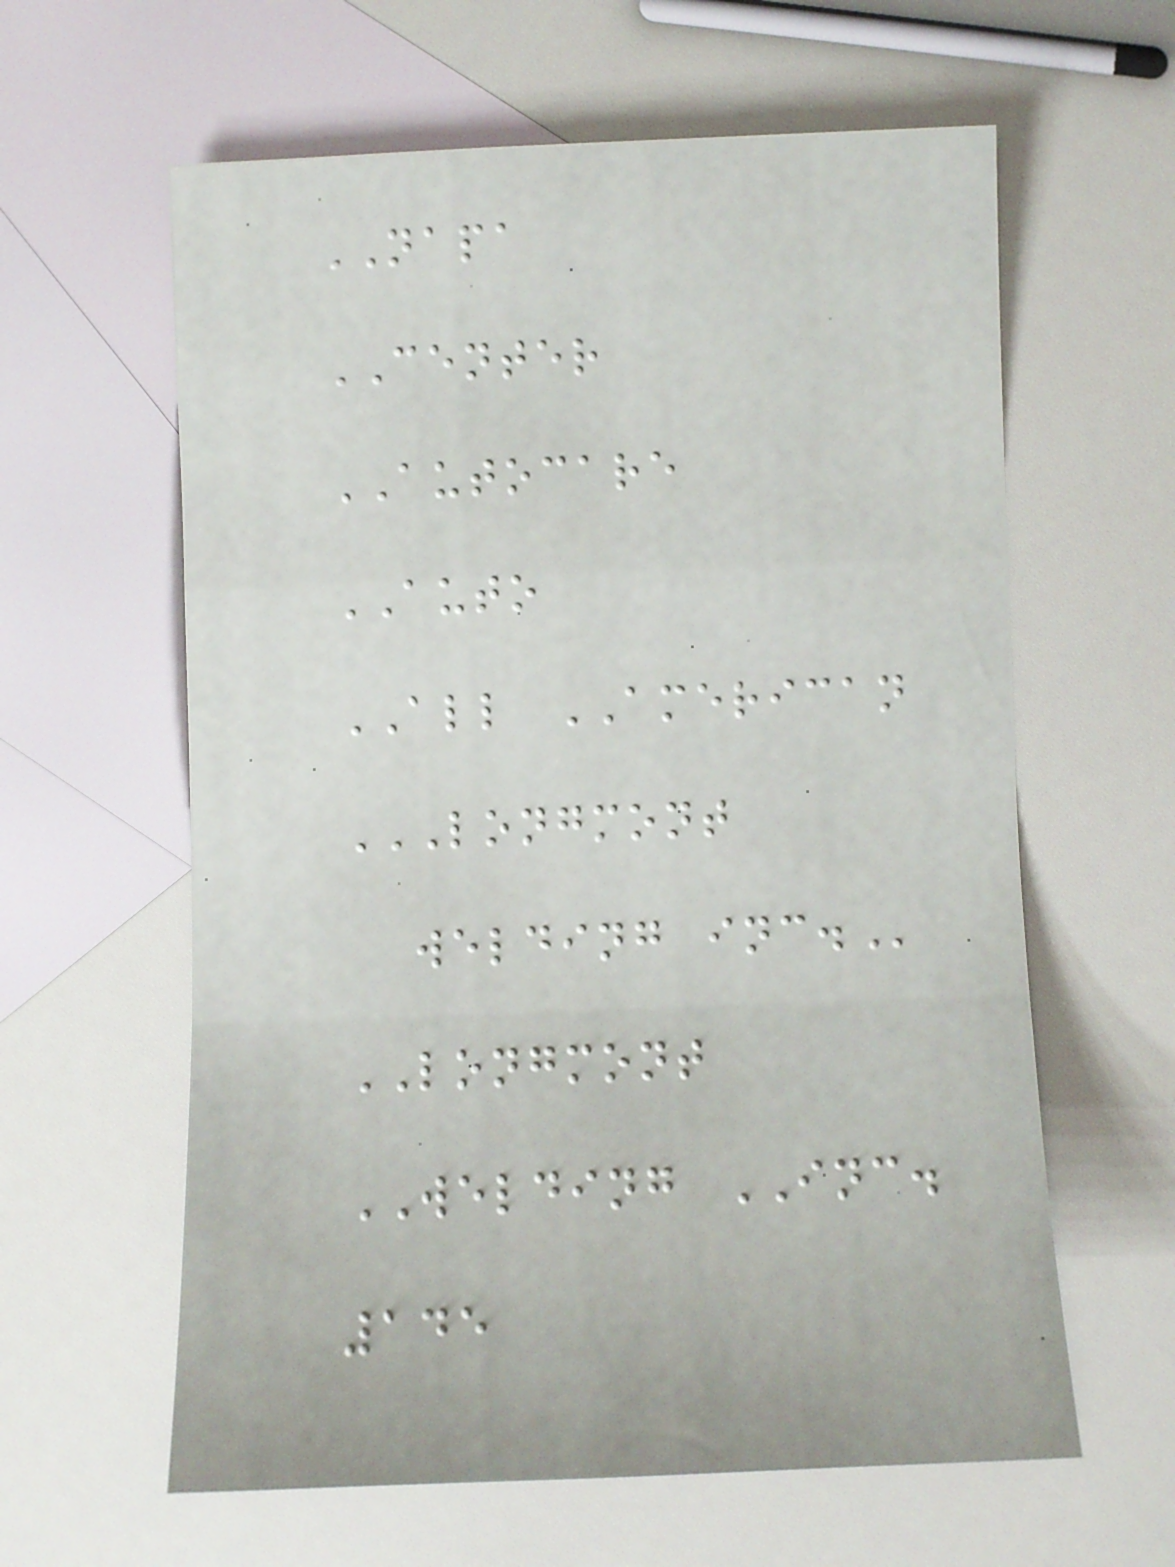NAPA
CENTER
AUTOCARE
AUTO
ALL AMERICAN
LONGMONT
WELDING INC.
LONGMONT
WELDING INC.
145
